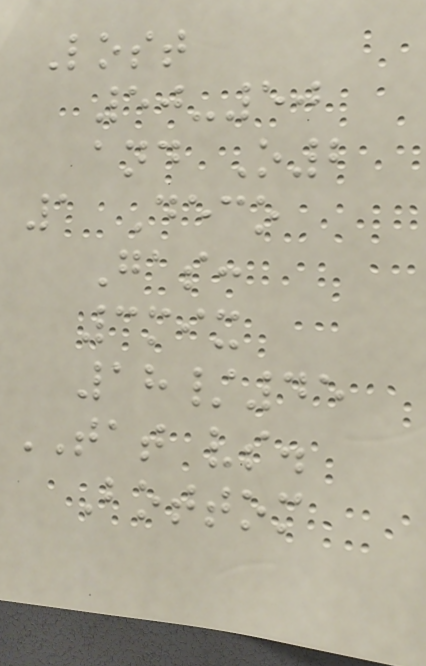Lost
50-50
and O2
1 Deco
Gas:
3mix
18/45
TAT vs.
Bottom
